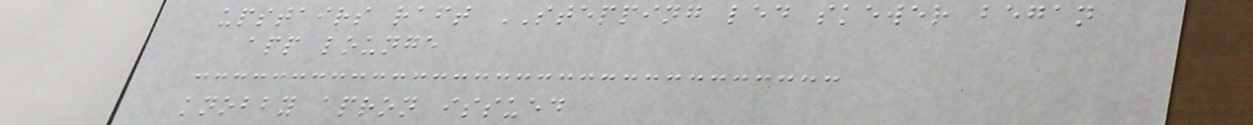upstairs raft STEPPING led skewer began
app lounge
knobby apron issued
